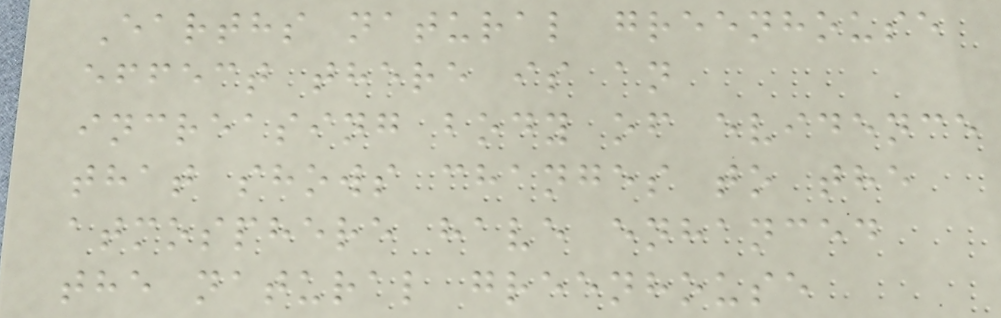Earths natural greenhouse
effect there is an
increasing body of evidence
that shows changes to the
atmosphere have enhanced
the natural greenhouse
